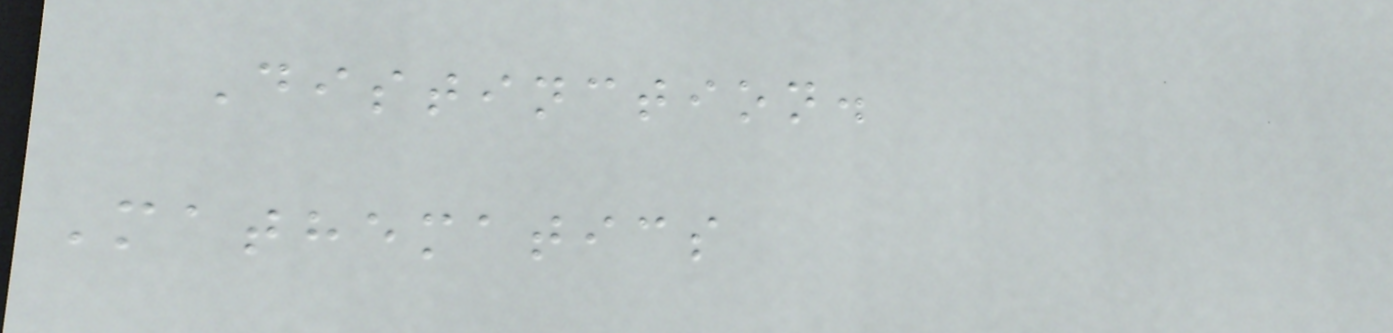Distinction.
Mathematics
